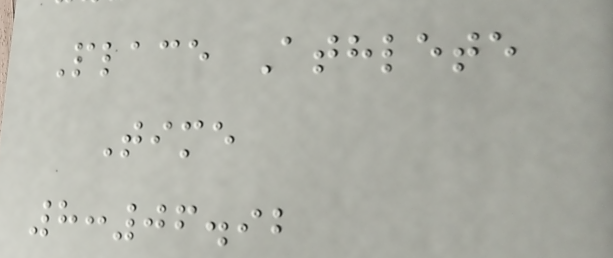Place Athlete
Time
8:06.92
